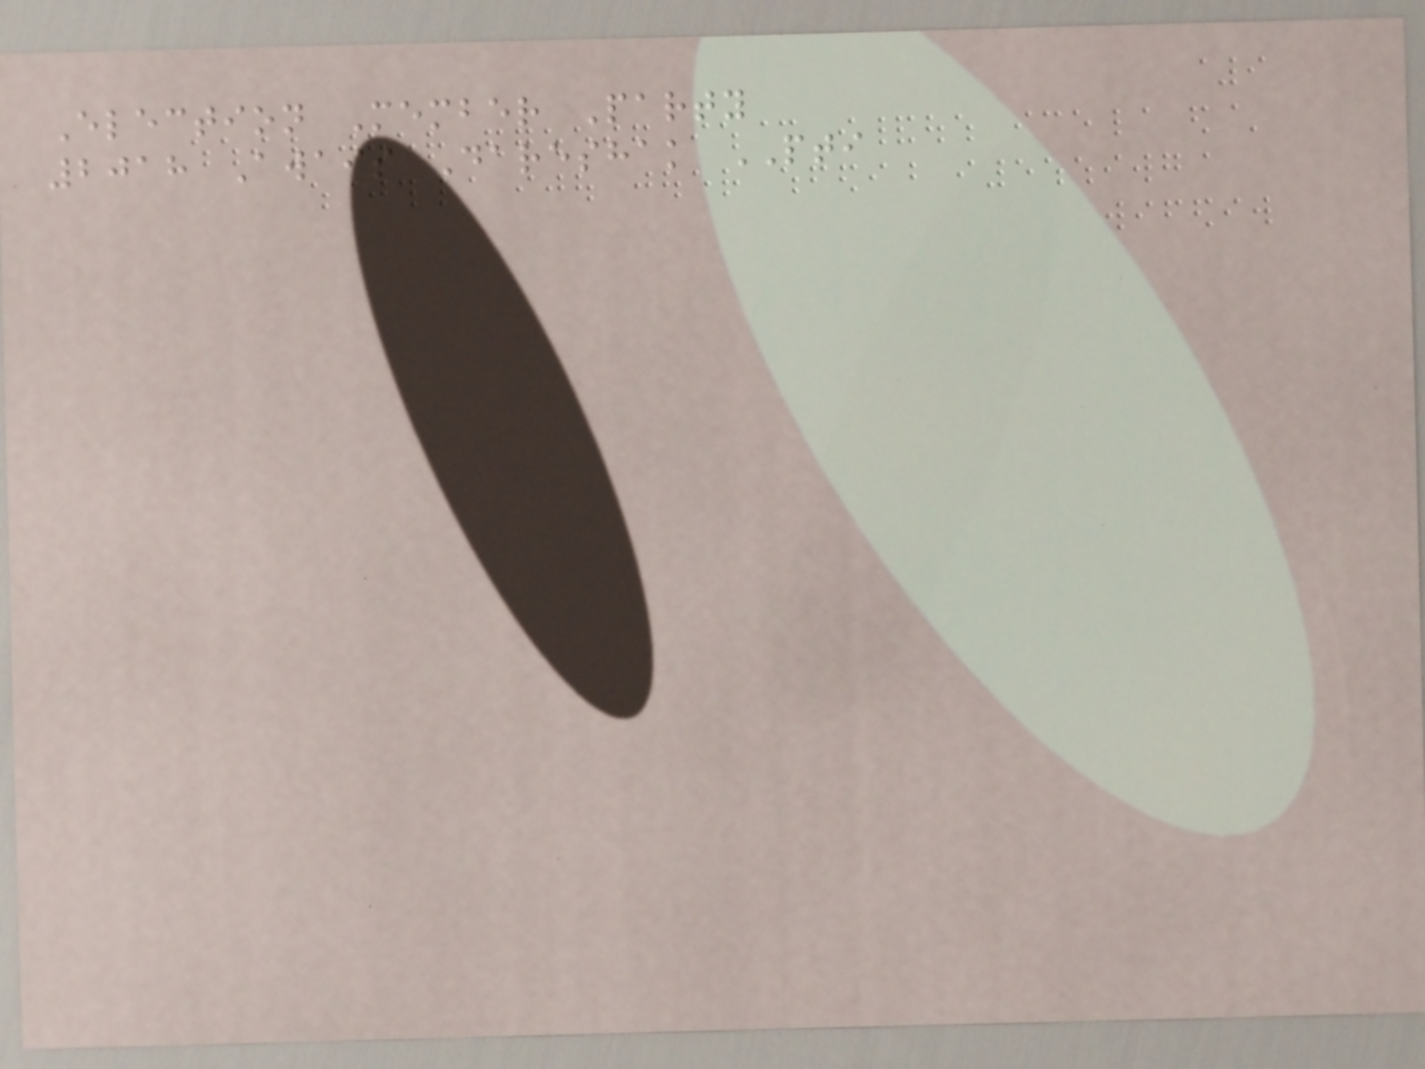Election Member Party
2018 Awais Dareshak PTI
